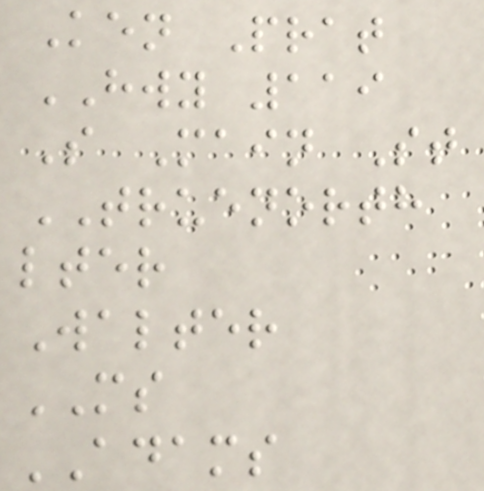Ken Prat
HWY 119
S Main St
TRUENORTH
lter
Walter
MS
ADAMS
